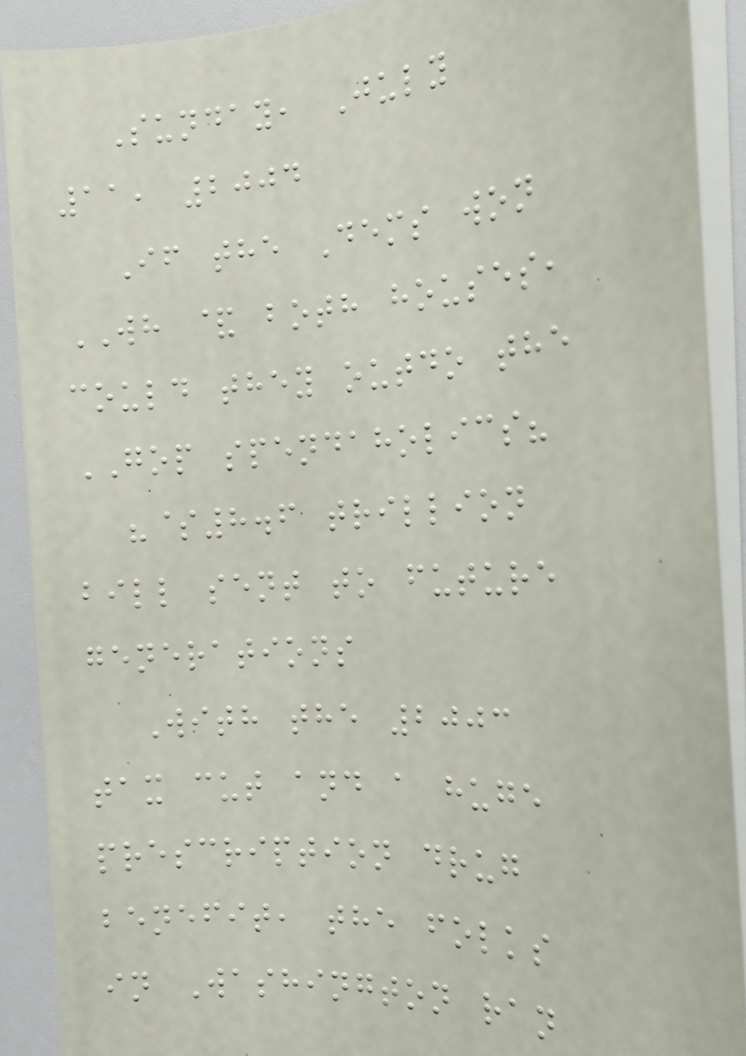Sunday, July
11, 2004
If the Dems won
WH & both houses,
could they outdo the
GOP spendaholics?
"$8.6 trillion
bill sent to future
generations
With the 2003
tax cut and a huge
prescription drug
benefit, the folks
in Washington ran
